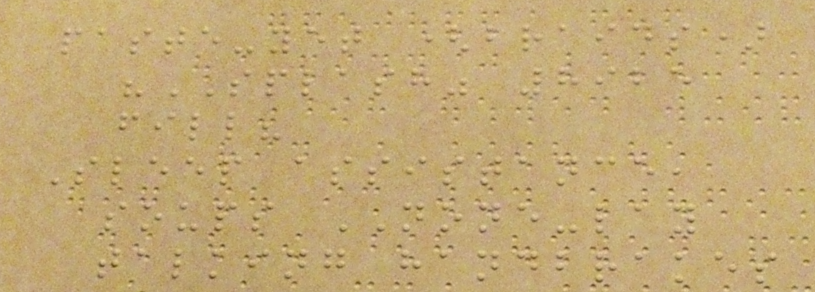paste-yet (braids)
"SPLASH" 8925
fill?
Sleep assistance,
soups NONE-lay
talking handbrakes
